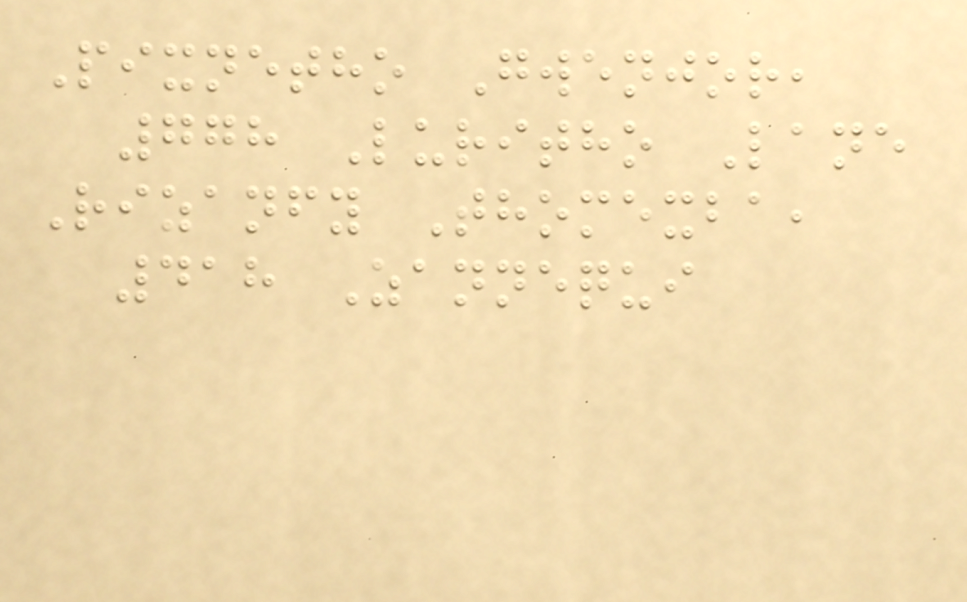Pixnetho Gwenjor,
778 Luritho Lane
Rizanfy Thomexba,
418 Zannequi
